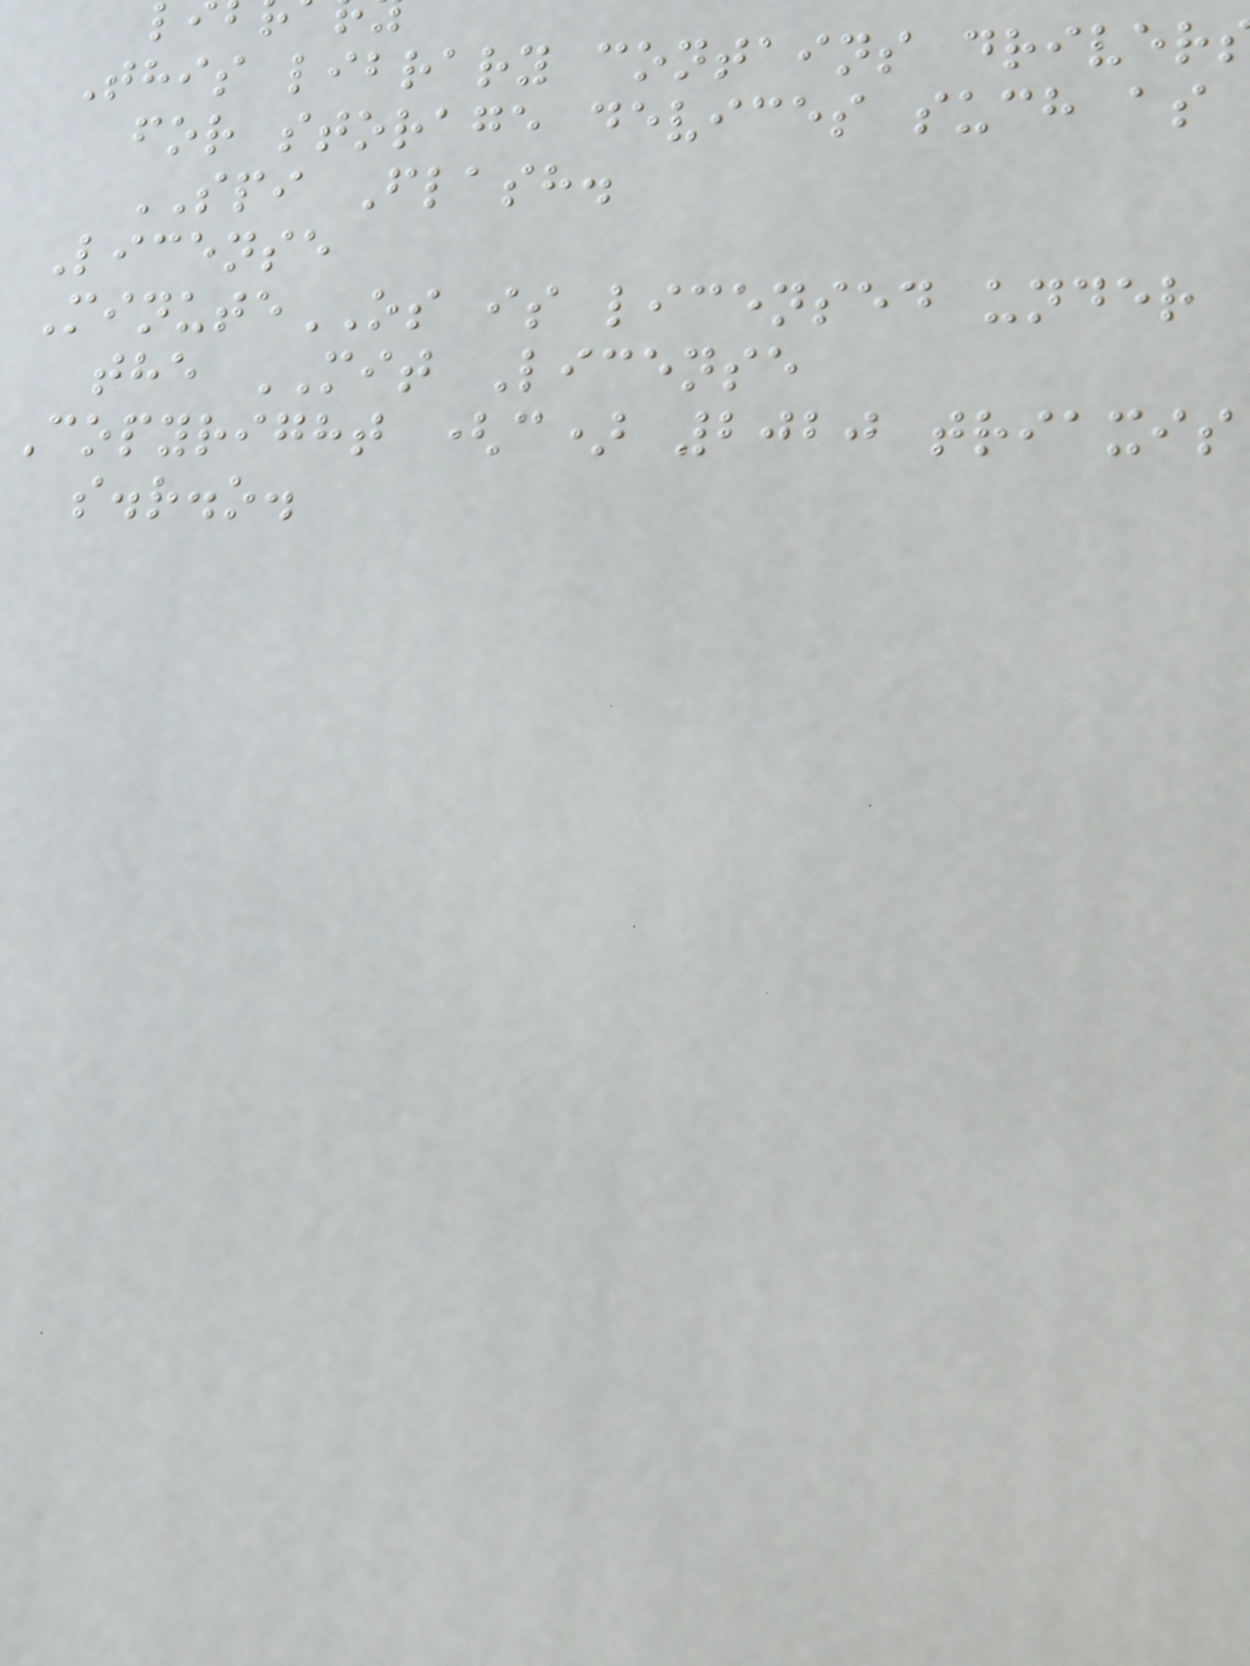This library contains driver
for storage devices such as
SPI Flash.
License
MinuteOS is licensed under
the MIT License
Copyright (c) 2020 triaxis
s.r.o.
